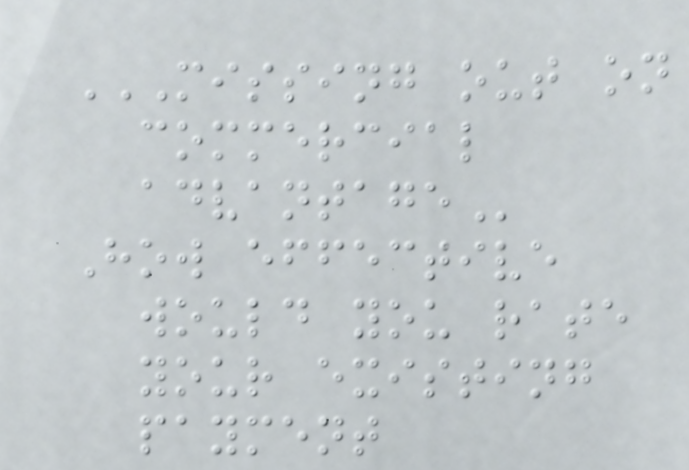MISSING OUT ON
COMMERCIAL
ADVANTAGE
How effective
would you rate
your existing
payment
